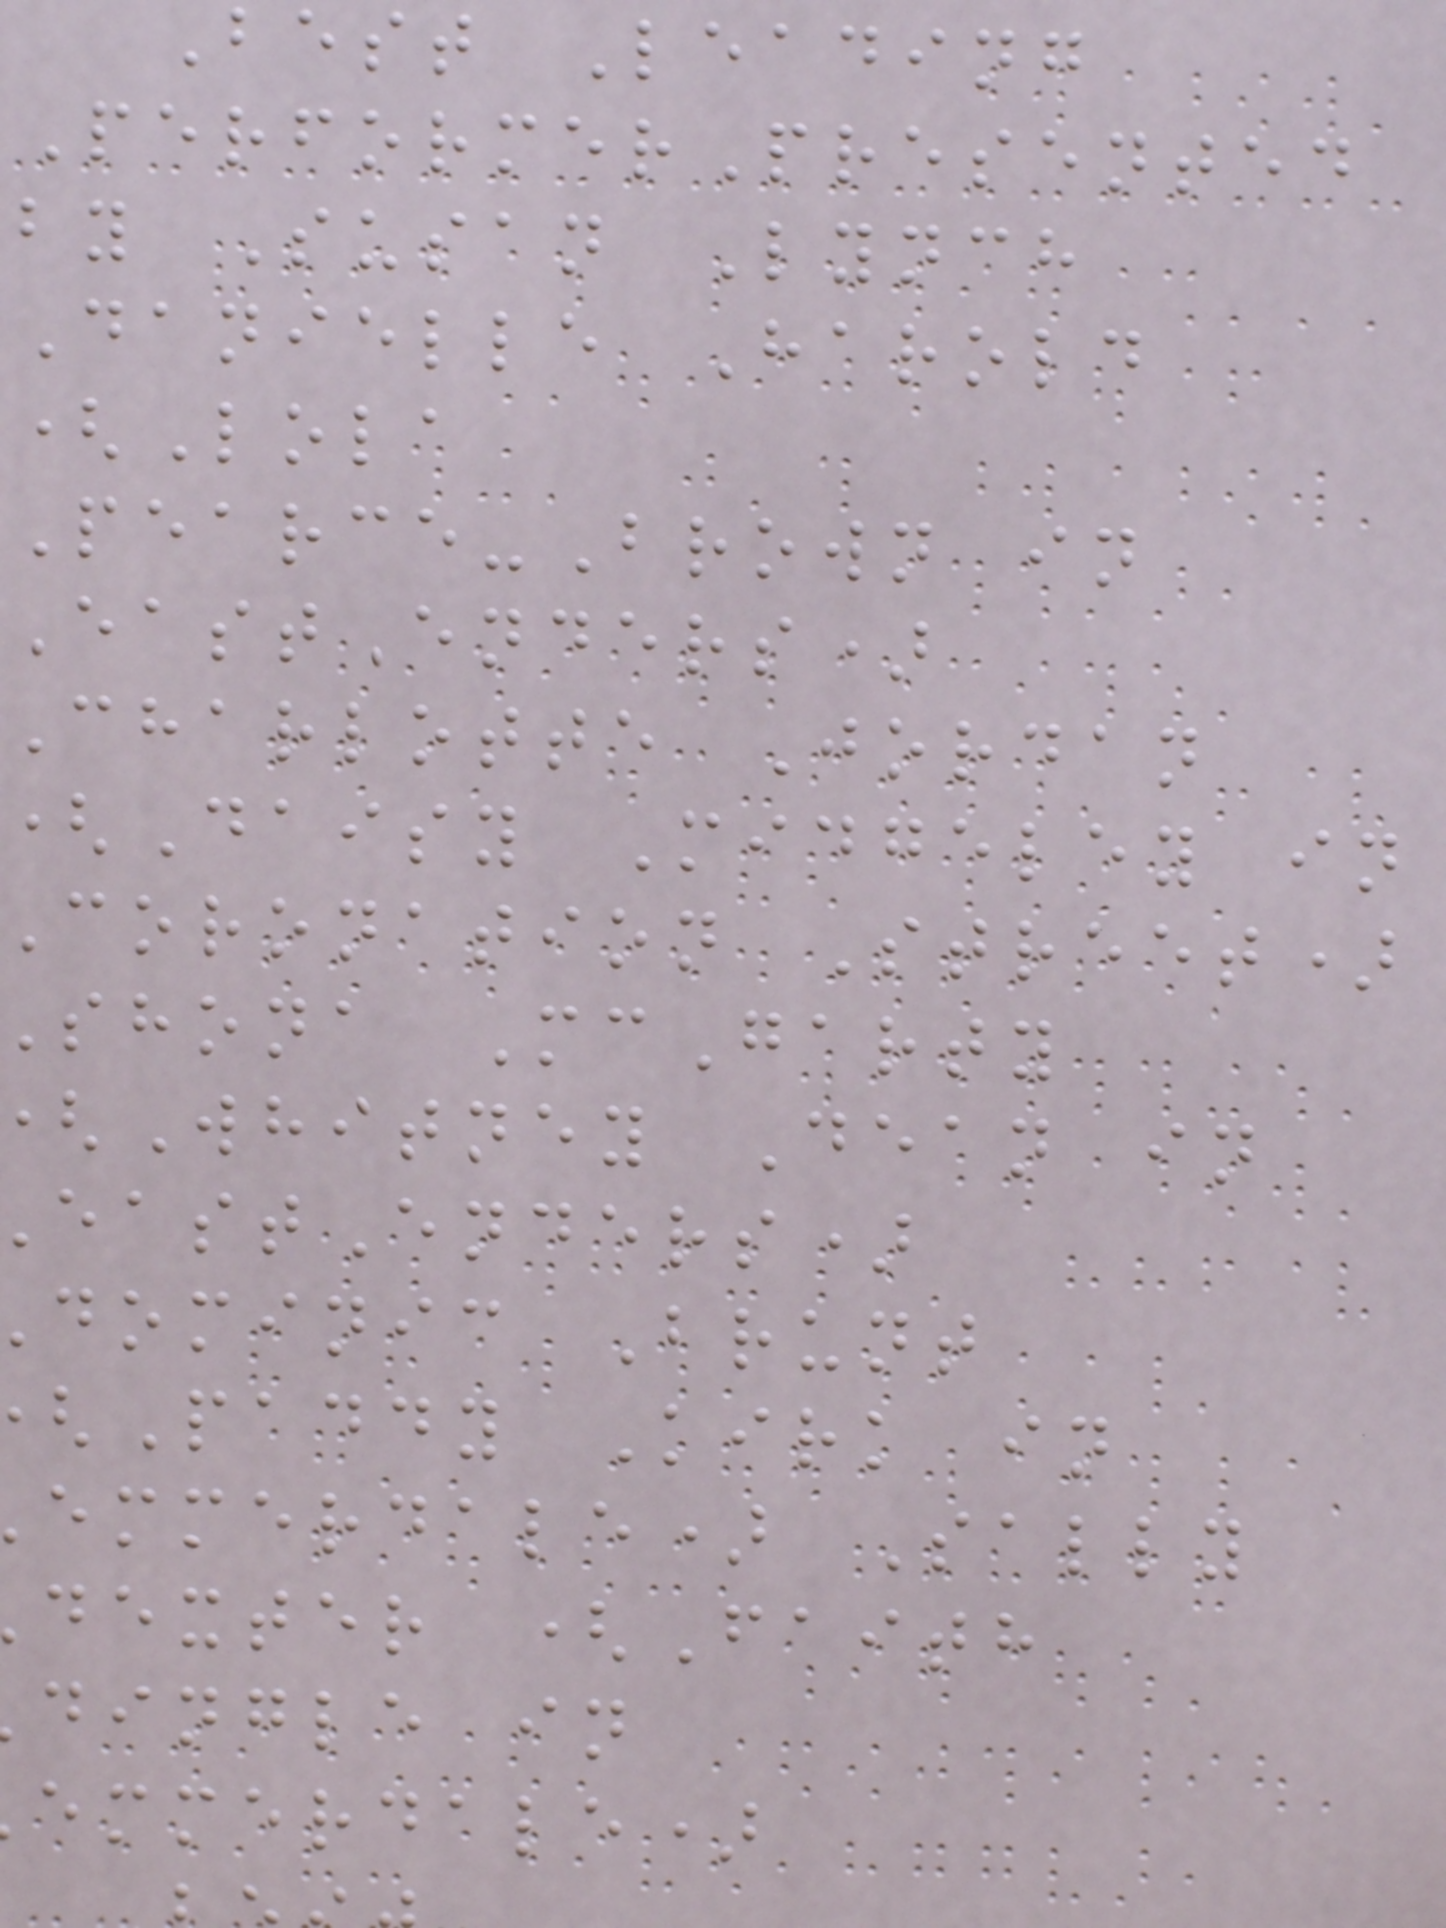Best Leading
PerformerPresented
by Susan Lynch
Danielle Harold
(Lola
Pearce-Brown in
EastEnders)
Charlotte Jordan
Daisy Midgeley in
coronation Street)
shona McGarty
Whitney Dean in
astEnders)
dominic Brunt
Paddy Kirk in
emmerdale) Sally
dexter (Faith
dingle in
emmerdale)
